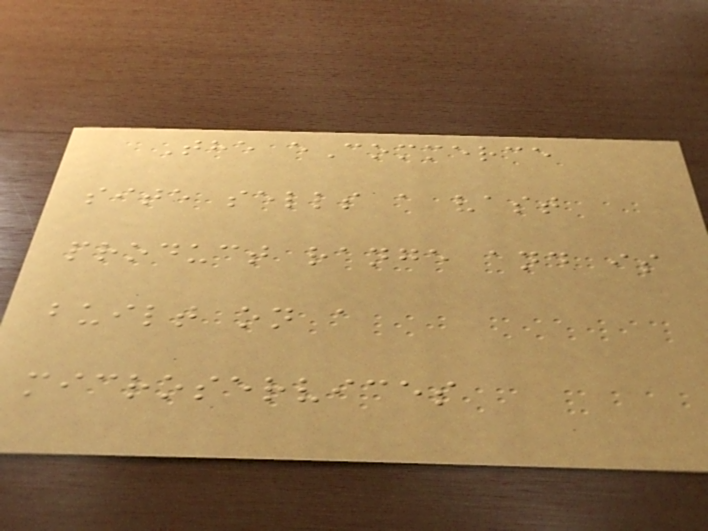The eCommerce
site sells a vast
product range and is
built on a
microservices
